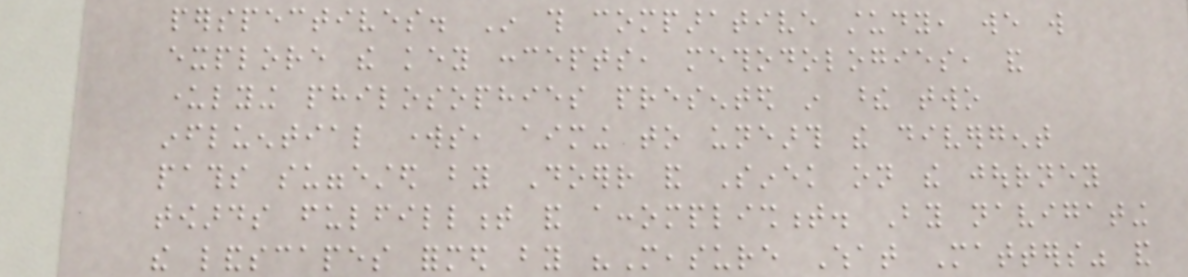perspectives. In this comparative study, we will
explore the key concepts, methodologies, and
underlying philosophies presented in these two
influential works, aiming to unearth the divergent
paths suggested by Doerr and Sinek on the journey
towards fulfillment and accomplishment. By navigating
the landscapes formed by "Measure What Matters" and
